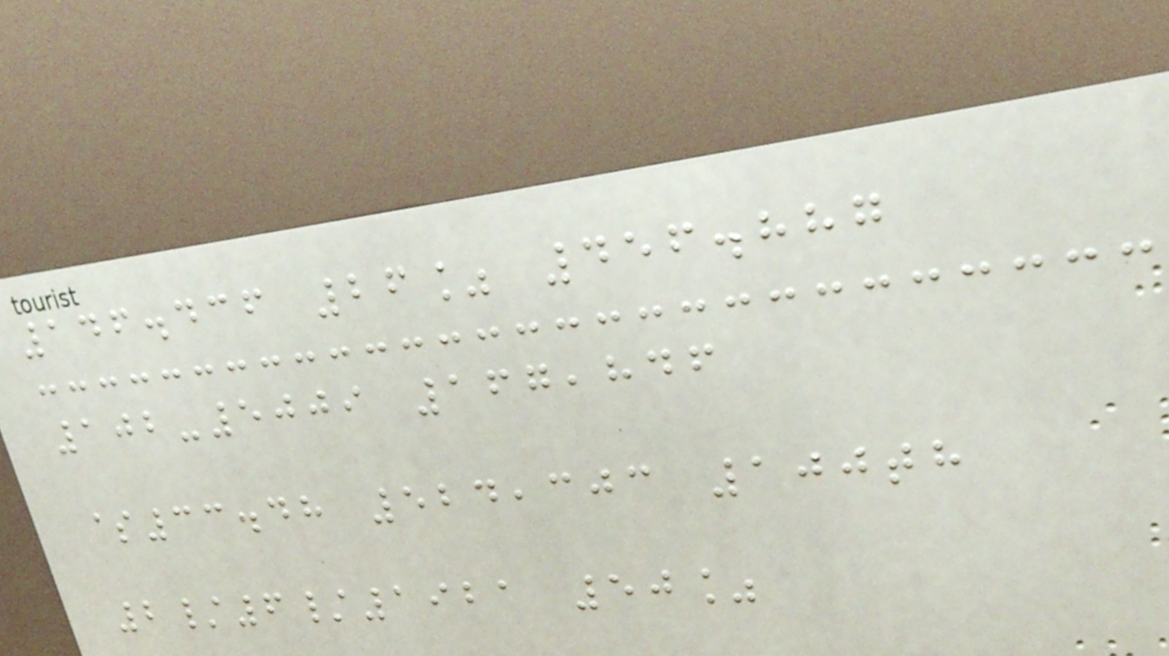146.436 26% 456.887
102-5009 167,846
$33.48 524,303 100th
2/6/1921 50%
